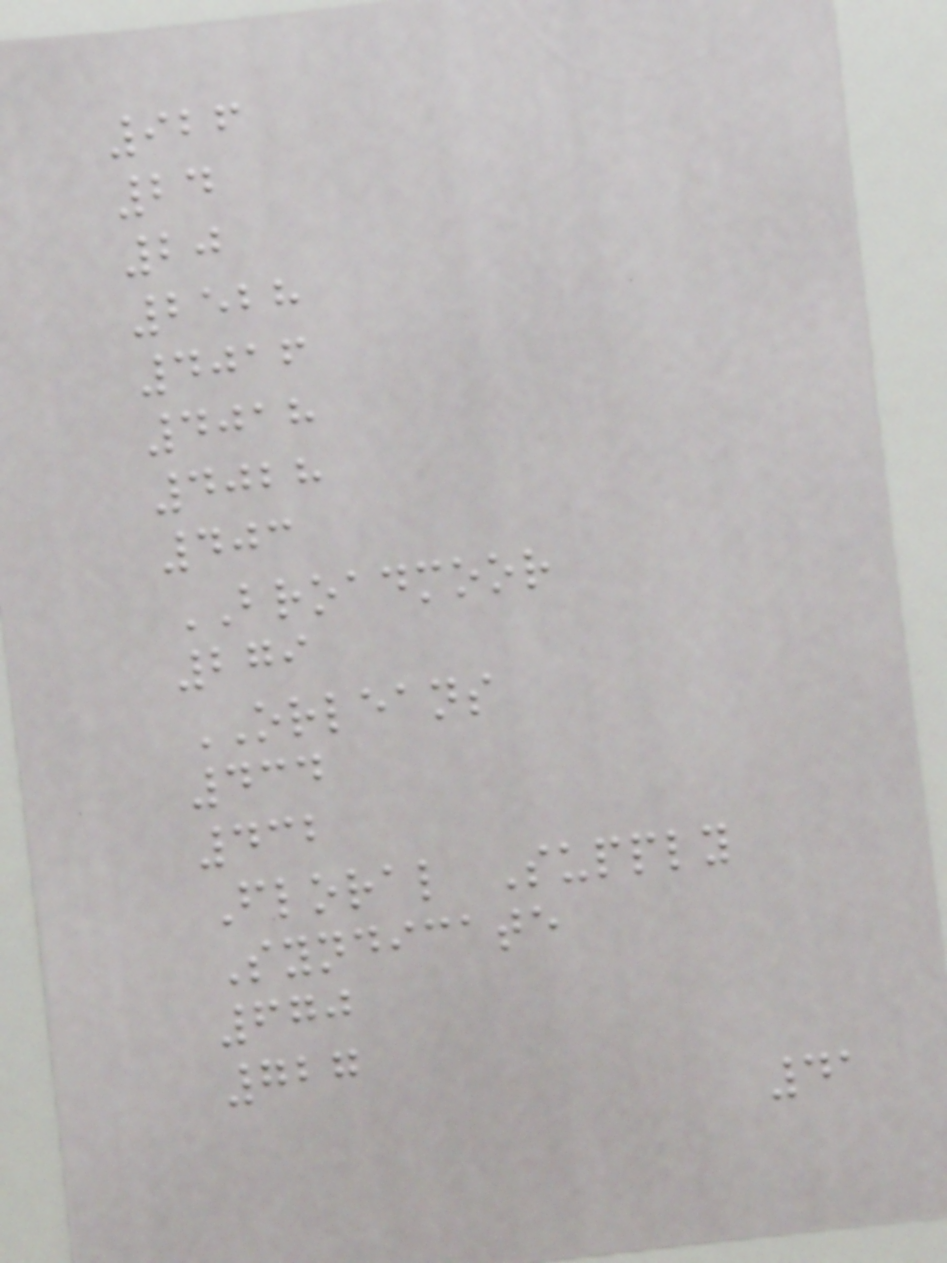926
24
20
2528
4016
4018
4028
403
BROADMOOR
279
ORLEANS
434
432
Floral Supply
Syndicate
670
727
41
